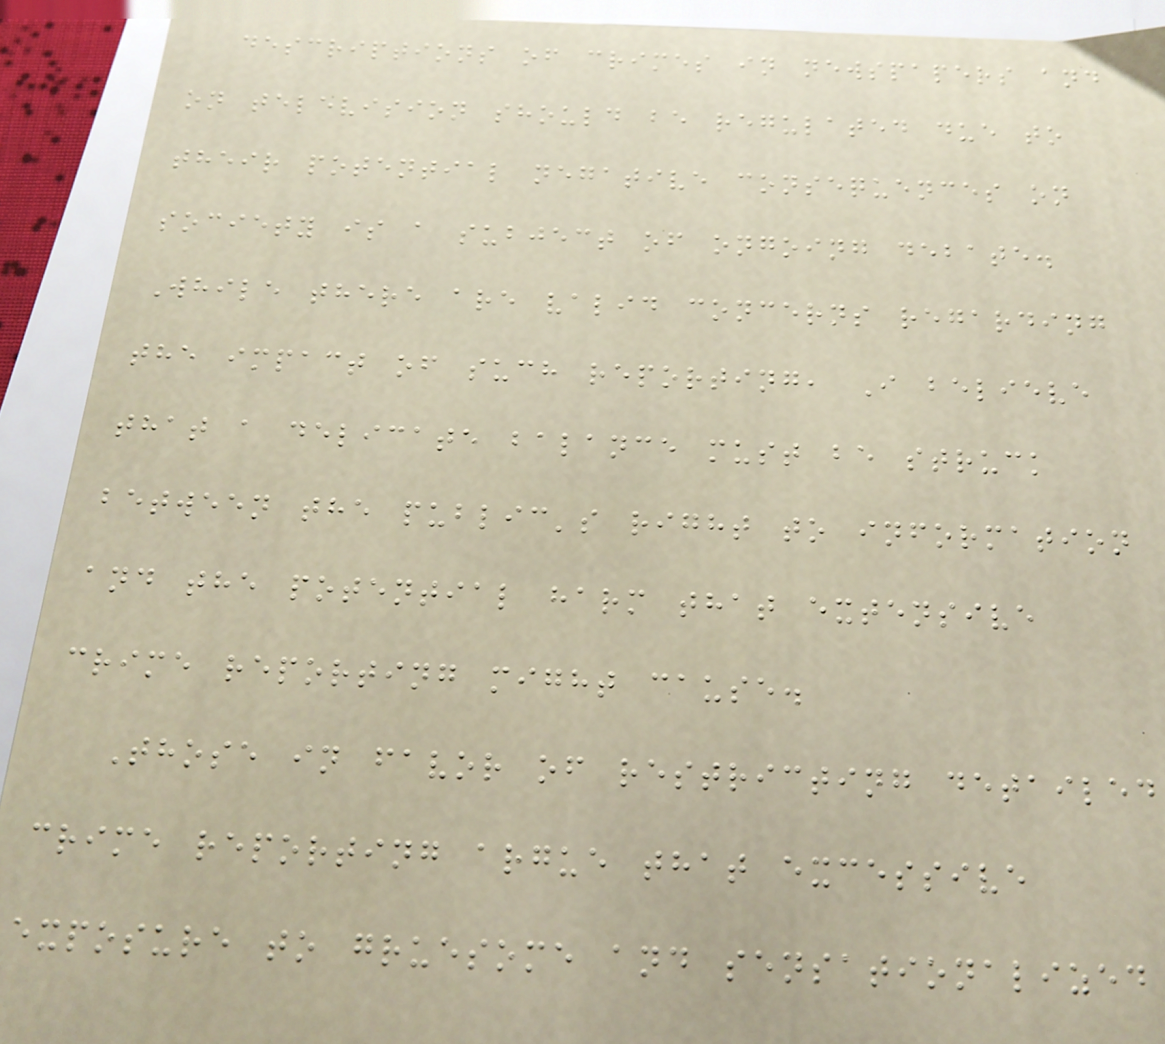descriptions of crimes in newspapers and
on television should be regulated due to
their potential negative consequences on
society is a subject of ongoing debate.
While there are valid concerns regarding
the impact of such reporting, I believe
that a delicate balance must be struck
between the public's right to information
and the potential harm that extensive
crime reporting might cause.
Those in favor of restricting detailed
crime reporting argue that excessive
exposure to gruesome and sensationalized
